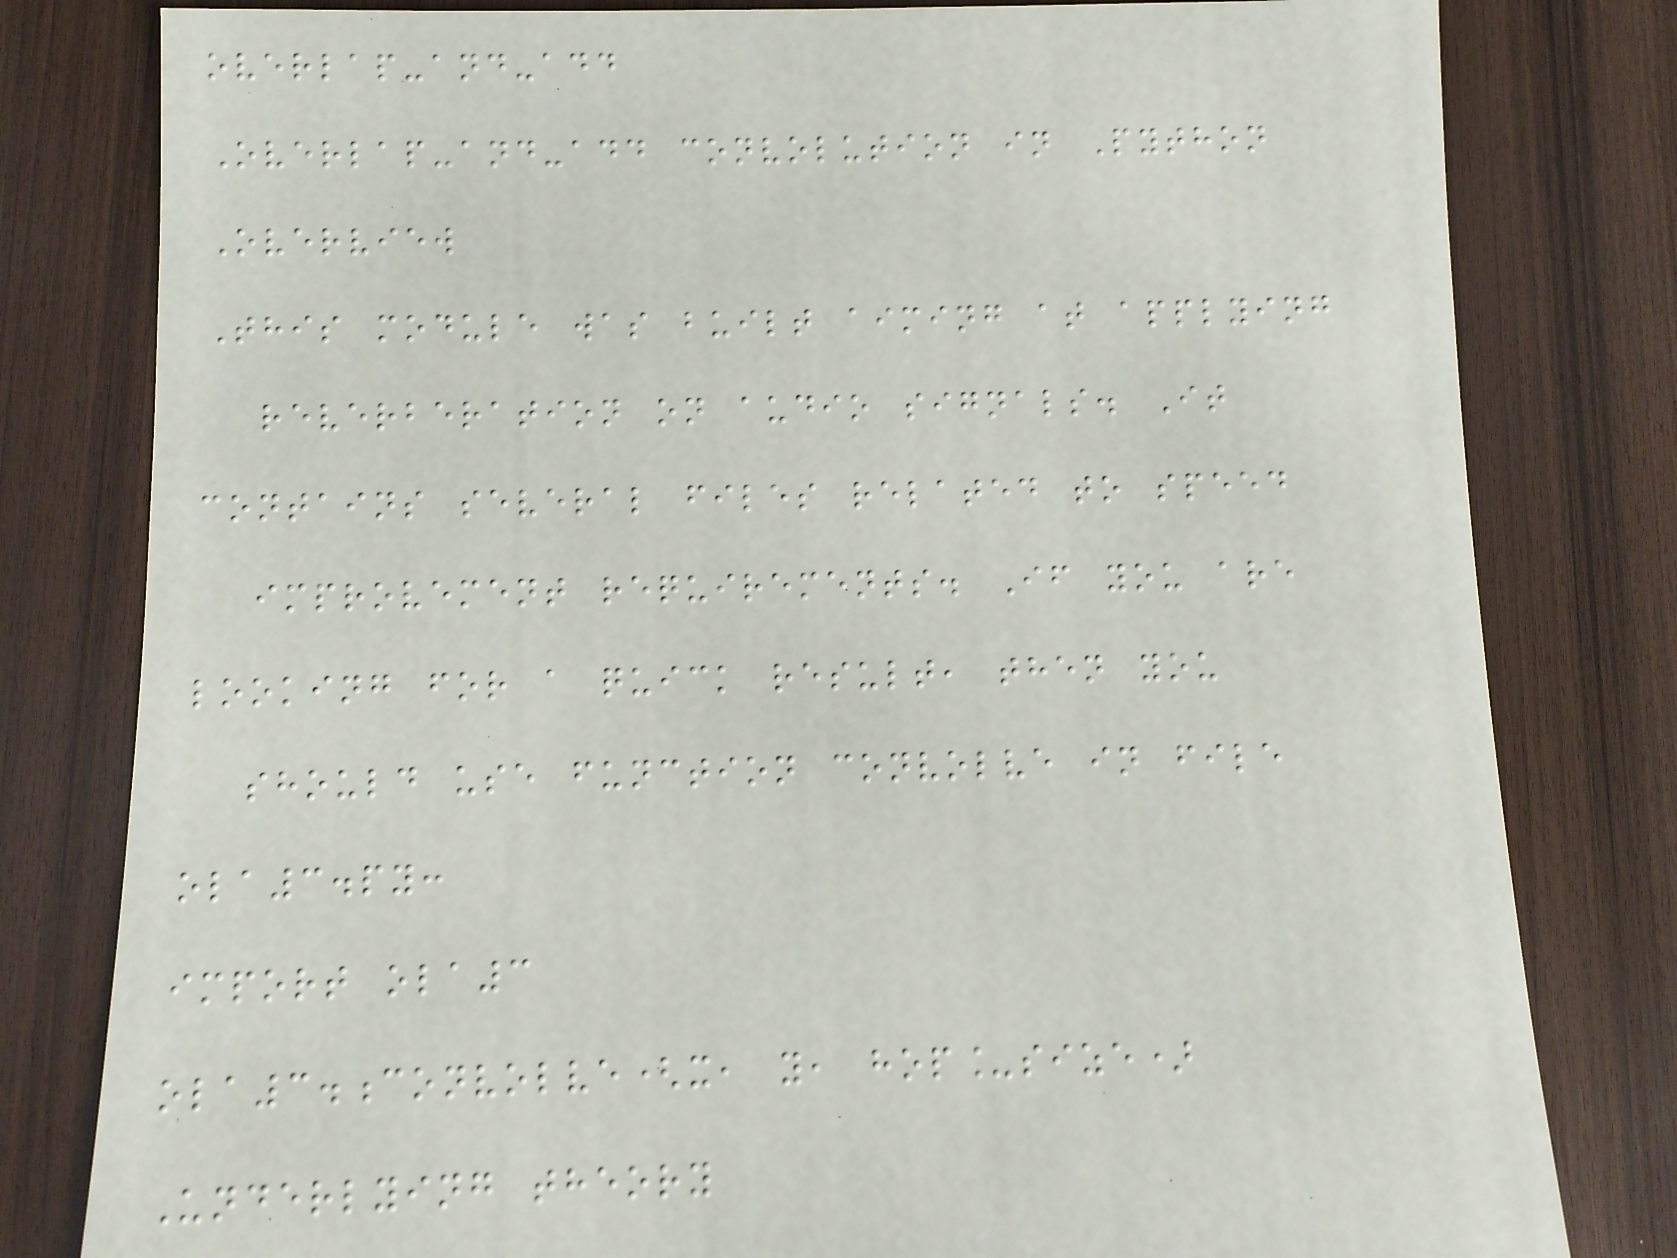overlap-and-add
Overlap-and-add convolution in Python
Overview
This module was built aiming at applying
reverberation on audio signals. It
contains several files related to speed
improvement requirements. If you are
looking for a quick result, then you
should use function convolve in file
ola3.py:
import ola3
ola3.convolve(x, y, hop_size)
Underlying theory
